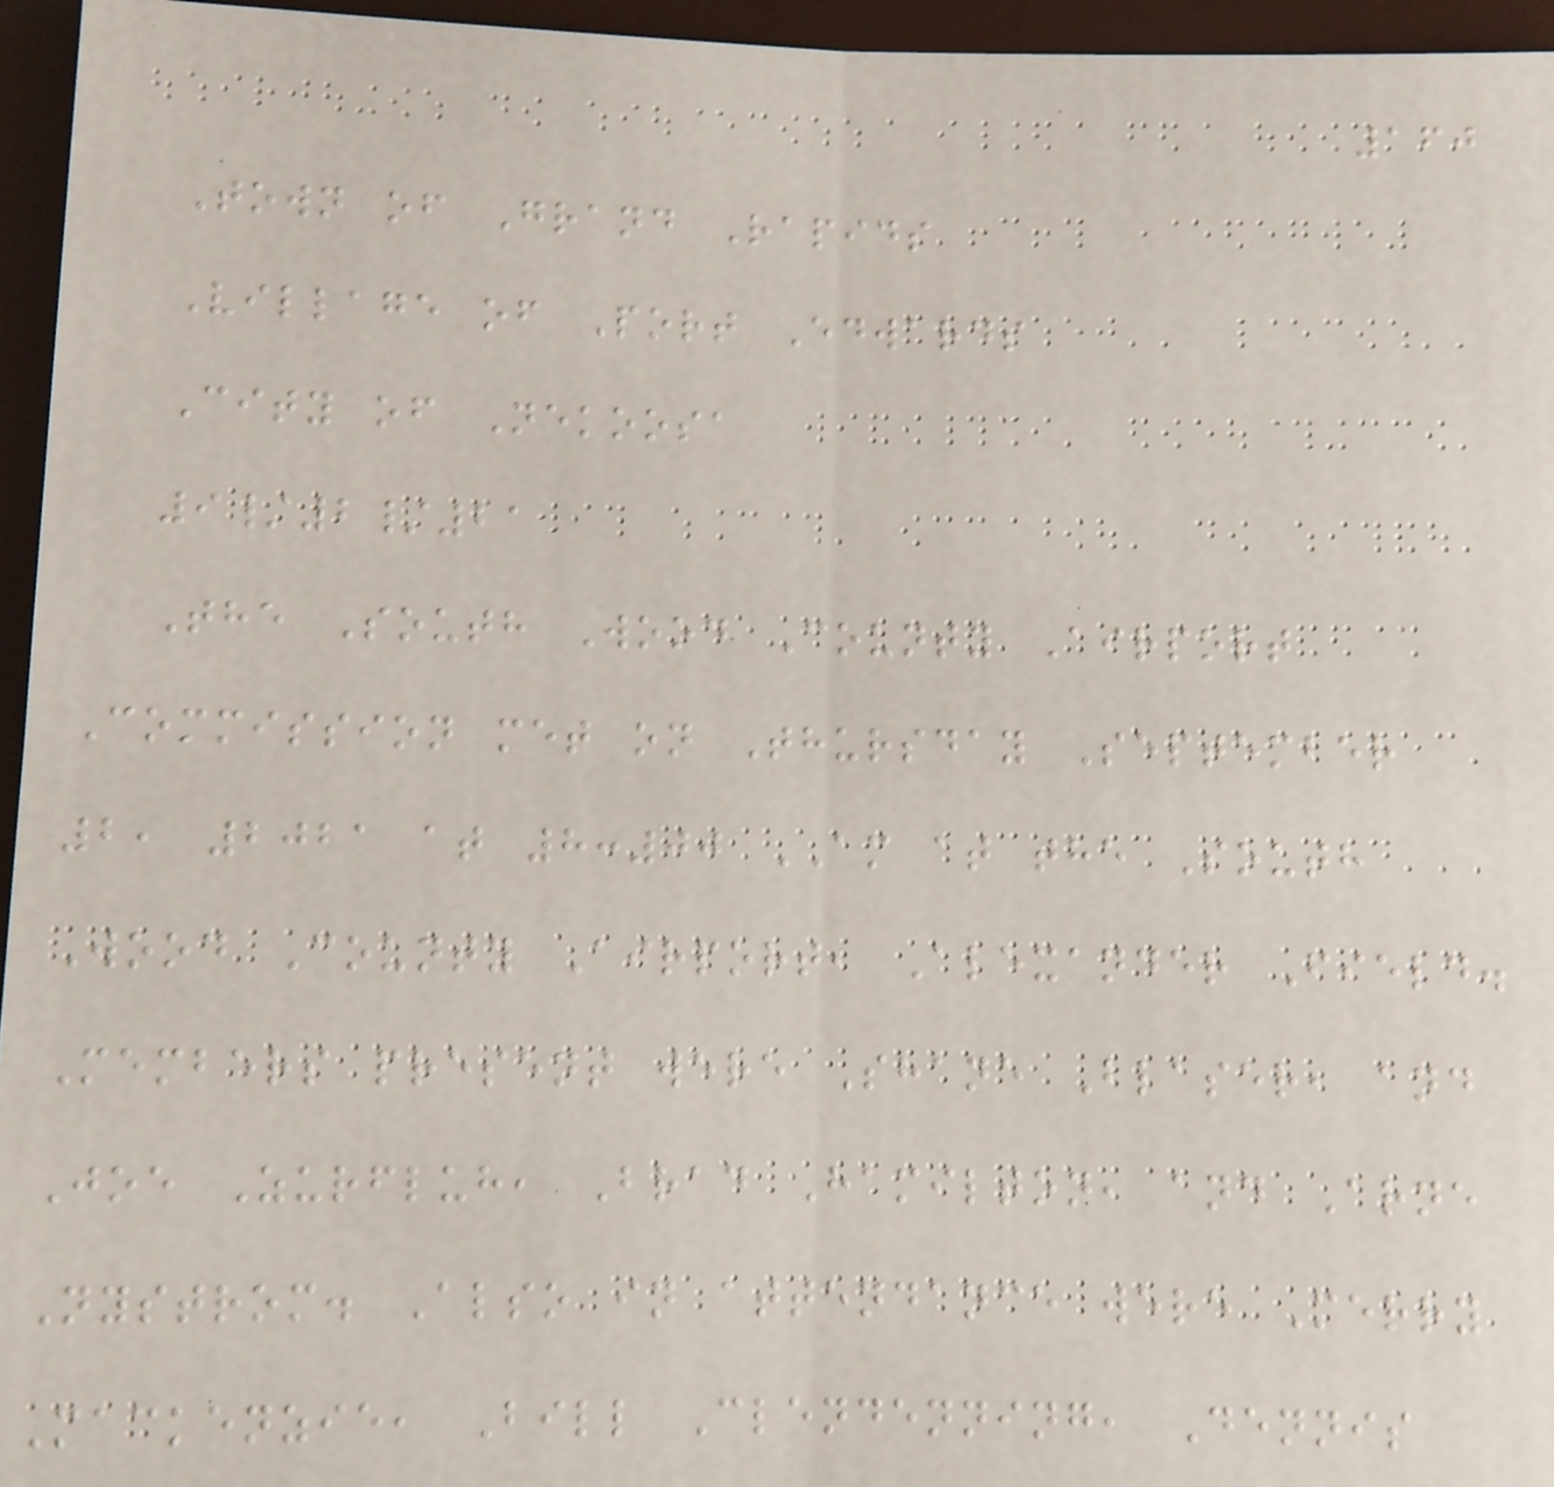160
Town of Grand Rapids
Village of Port Edwards
City of Nekoosa
9/2/21
The South Wood County Airport
Commission met on Thursday September
2, 2021 at 8:00 AM at the South
Wood County Airport, Alexander Field.
Members present were Shane Blaser, and
Joe Zurfluh, Brad Hamilton, and Arne
Nystrom. Also in attendance were Merry
Mackenzie, Bill Clendenning, Dennis
